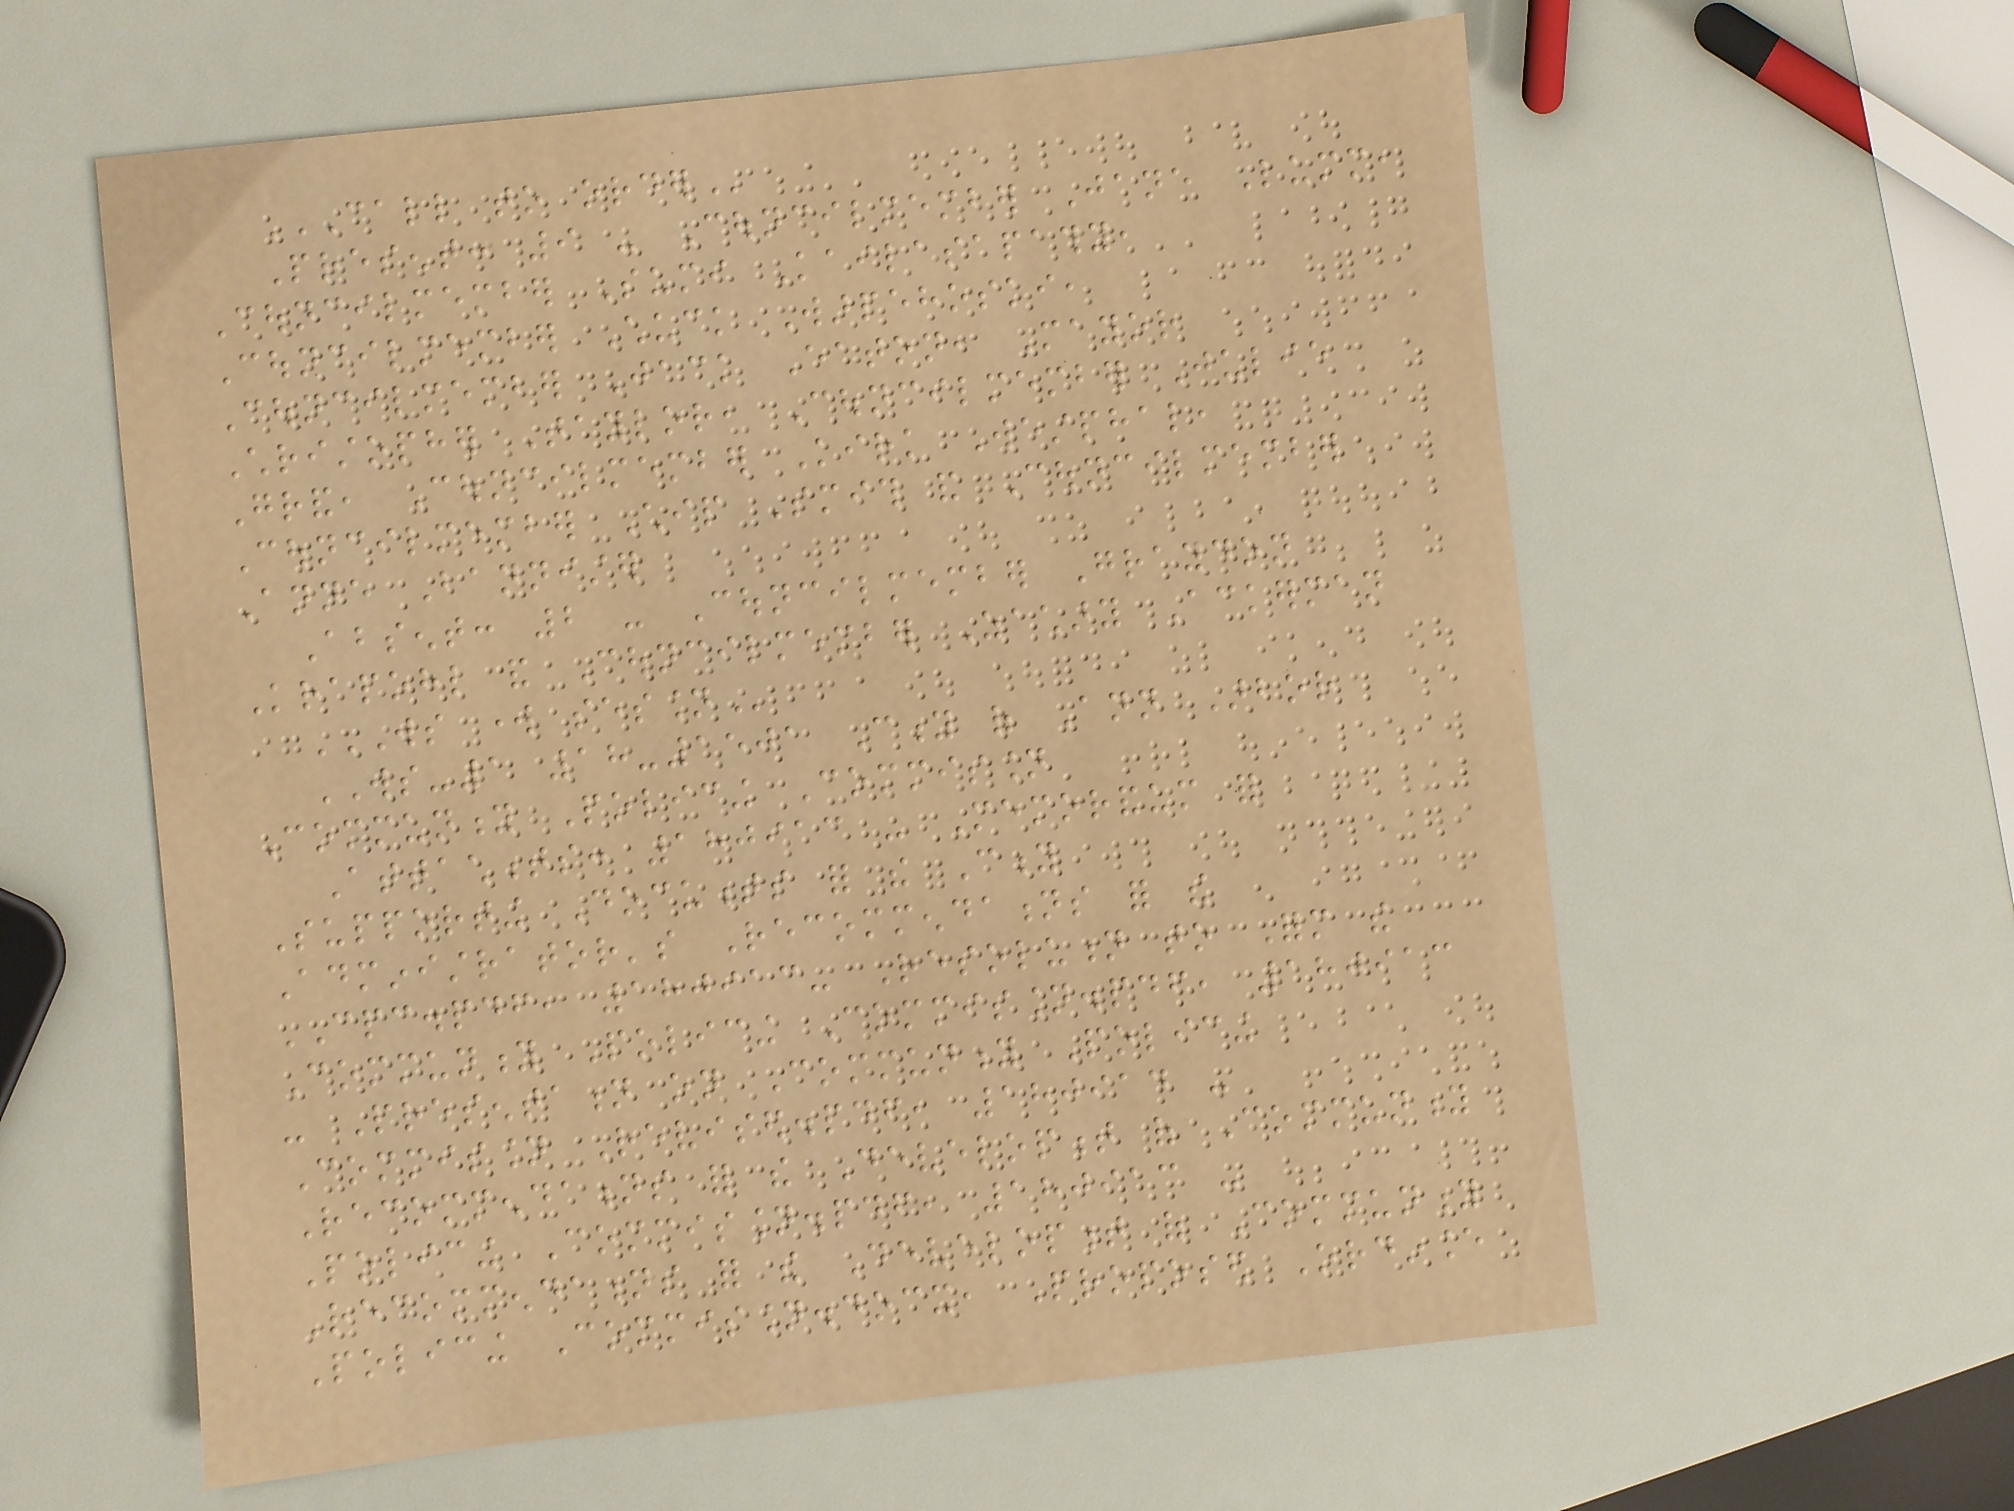CALL TO ORDER
Present: 9 - Councilmember Jane Lumm,
Councilmember Sumi Kailasapathy,
Councilmember Chuck Warpehoski,
Councilmember Jack Eaton, Mayor
Christopher Taylor, Councilmember Julie
Grand, Councilmember Kirk Westphal,
Councilmember Chip Smith and Councilmember
Anne Bannister
Absent: 2 - Councilmember Graydon
Krapohl and Councilmember Zachary Ackerman
WS WORK SESSION
WS-1 18-1501 City of Ann Arbor
Community Policing Commission
Attachments: 180913 - Memorandum for
Supporting Documents for the City
Administrator's Recommendations for the
CPC.pdf, 180913- Resolution to Form the
Community Policing Commission.pdf, 180913
- Presentation on Community Policing
Commission Revised.pdf, 180914 -
Recommendations for the Development of Community
Policing Commission.pdf, 180913 -
Recommendations for the Development of Community
Policing Commission.docx, Proposed Ordinance
